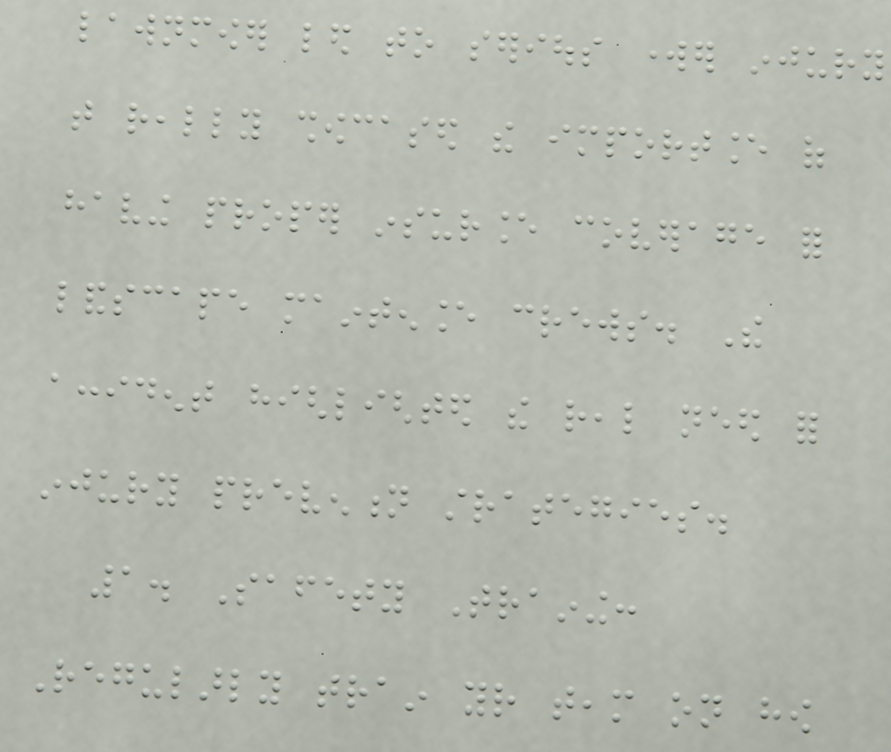lawnmower led to serious worker injury
that really showcased the importance of
having proper insurance coverage for
landscape maintenance crews. The
accident highlighted the real need for
injury prevention strategies.
1. Safety Training:
Regularly train your team on how
